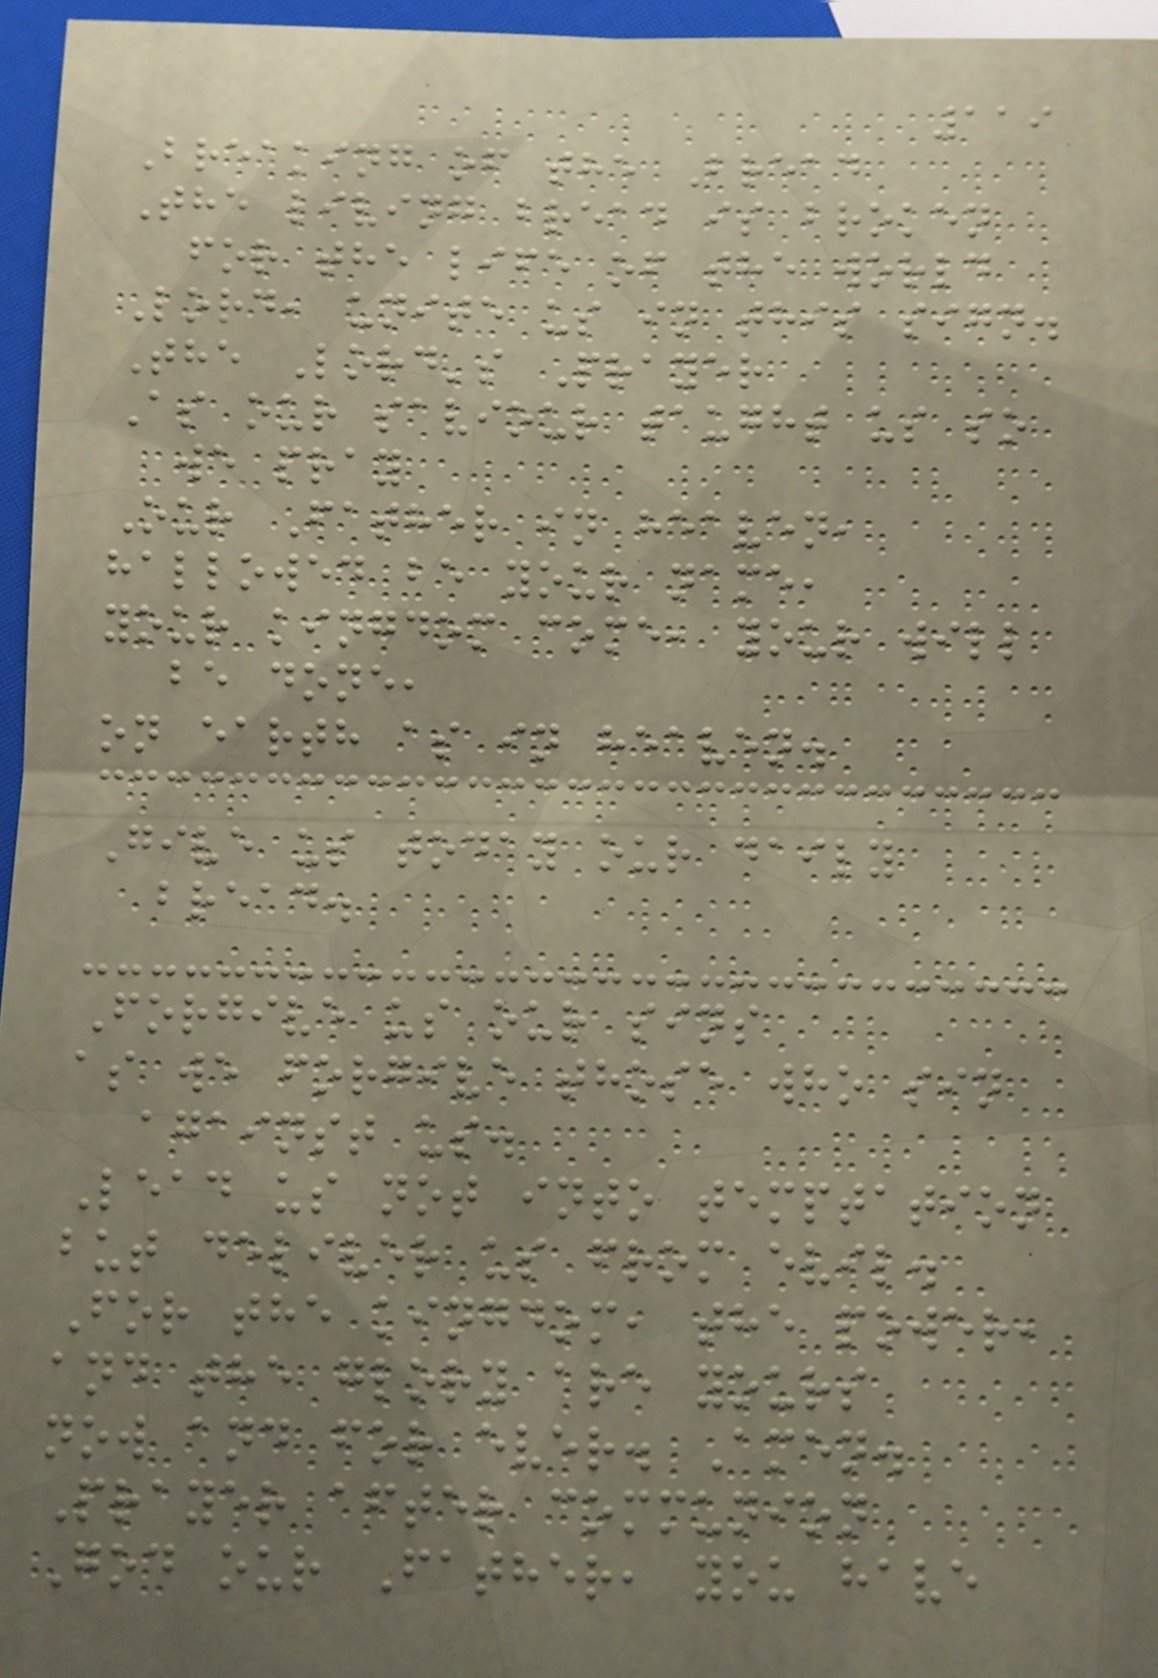119
Breaking of the Bread
The living bread is broken
for the life of the world
Lord, unite us in this sign.
The Lord's Prayer
As our saviour taught us so
we pray
Our Father in heaven,
hallowed be your name,
your kingdom come, your will
be done,
on earth as in heaven.
Give us today our daily
bread.
Forgive us our sins
as we forgive those who sin
against us.
Lead us not into temptation
but deliver us from evil.
For the kingdom, the power,
and the glory are yours
now and for ever. Amen.
Prayer after communion
God our Father, you have
